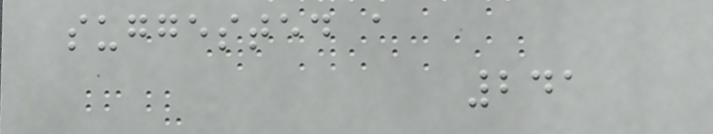suggested a
241
